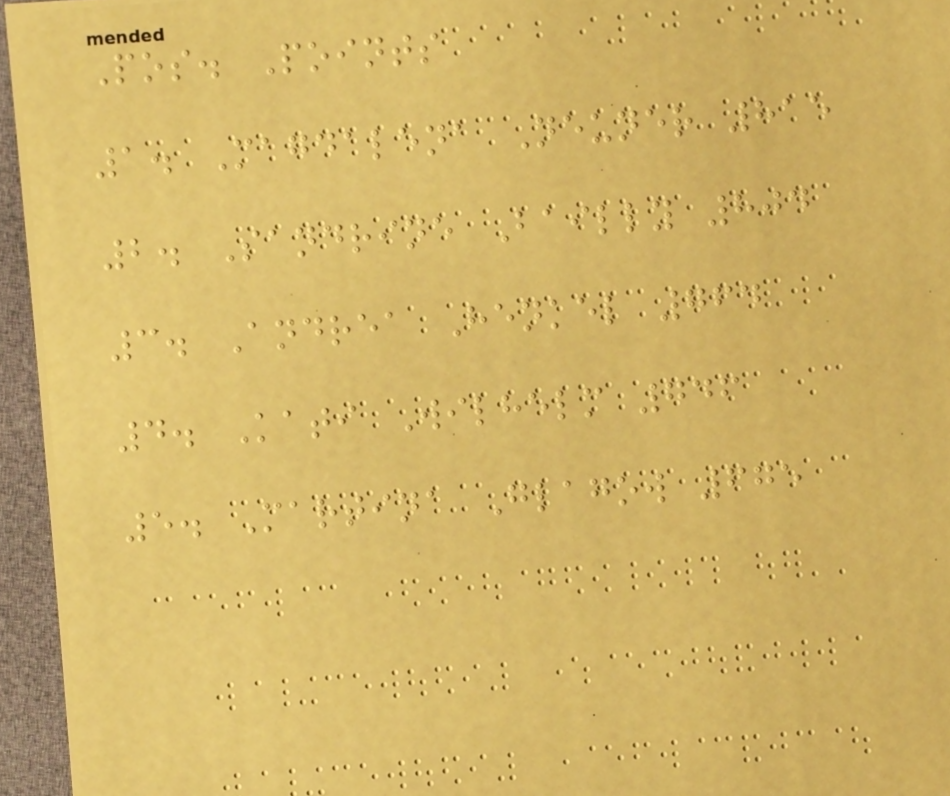Pos. Points
1. Magdalena Neuner 815
2. Sandrine Bailly 804
3. Andrea Henkel 764
4. Kati Wilhelm 746
5. Martina Glagow 675
